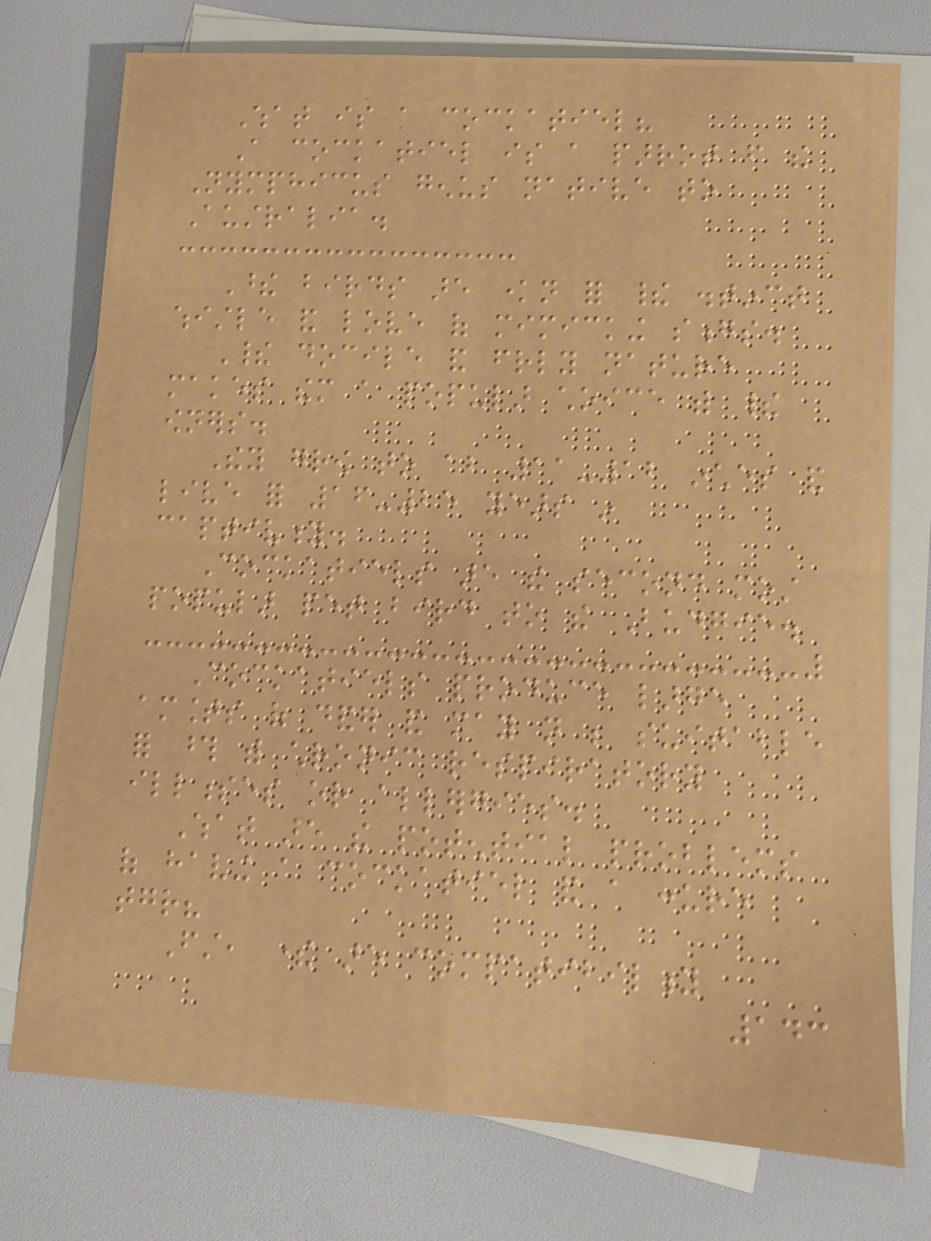What is a cockatiel?
A cockatiel is a parrot from the
Nymphicus genus native to
Australia.
These birds are known for their distinct
whistle and love of mimicking songs.
Their docile and friendly nature
makes them a popular choice with their
owners.
They grow to about 11-12 inches and
live for 16-25 years in
captivity.
Cockatiels are the second most
popular pet bird to the Budgie.
Cockatiels produce large
amounts of dander and may not be suitable
for those with chronic respiratory
illnesses or allergies.
What are the potential problems
of having a cockatiel and a conure
together?
First, there are compatibility
143
